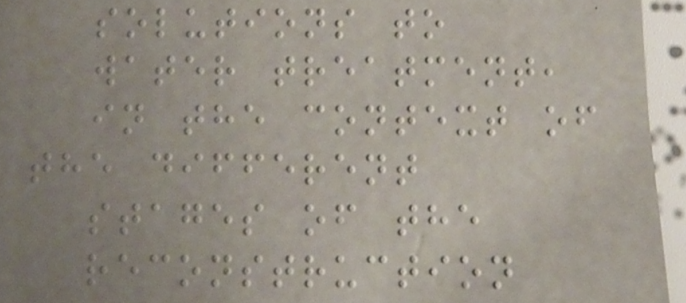solutions to
water treatment,
in the context of
the different
stages of the
reconstruction
